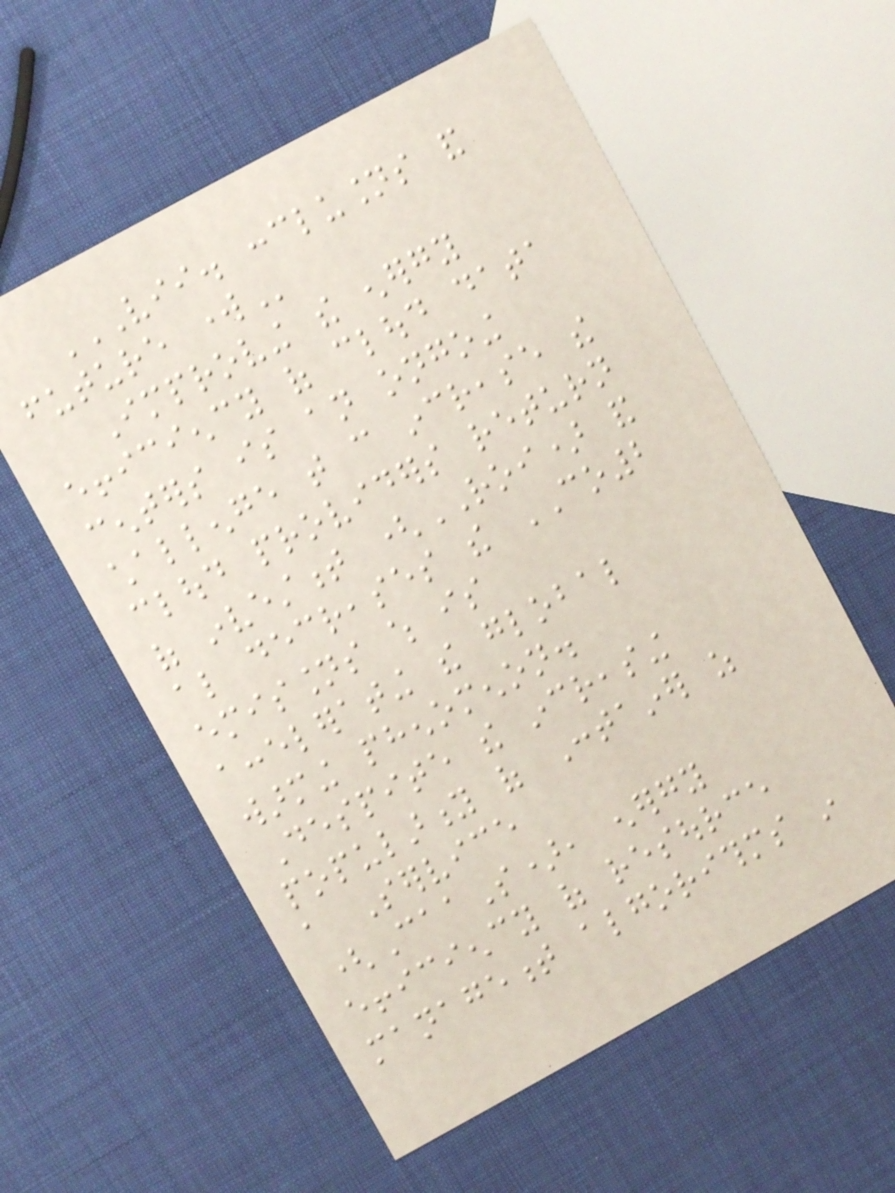VII. CONCLUSIONS AND
FUTURE WORK
Improving the energy
efficiency of cloud data
centers is an ongoing
challenge that can increase the
cloud providers return
of investment (ROI) and
also decreases the CO2
emissions which is
accelerating the global
warming phenomenon.
Despite the increasing
popularity of Container as
a Service
(CaaS), energy
efficiency of resource
management algorithms in
